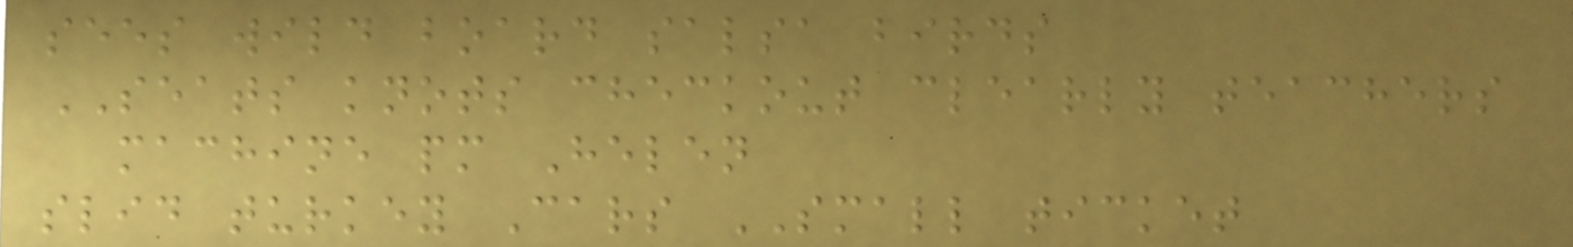sees wild board salsa birds
SEATS knots checkout clearly teachers
machine pm Helen
slid turkey Cars SMALL ticket
